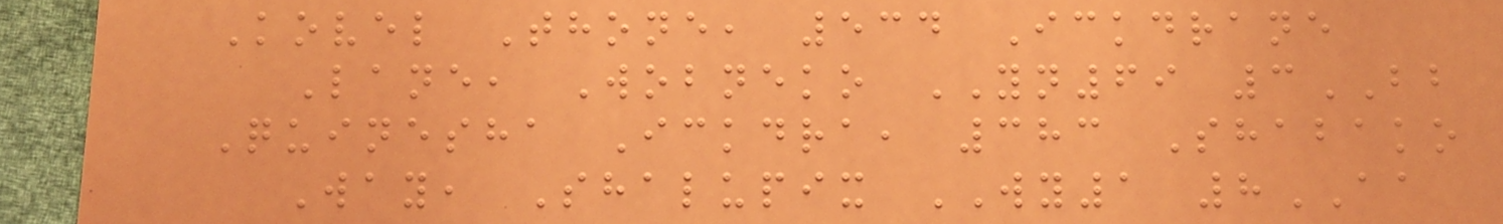Kovel Thone, 534 Ickdrane
Lane, Wobneko YN69 3BB
Quinesha Ickdra, 383 Shabako
Way, Shalupix WY1 8AA
